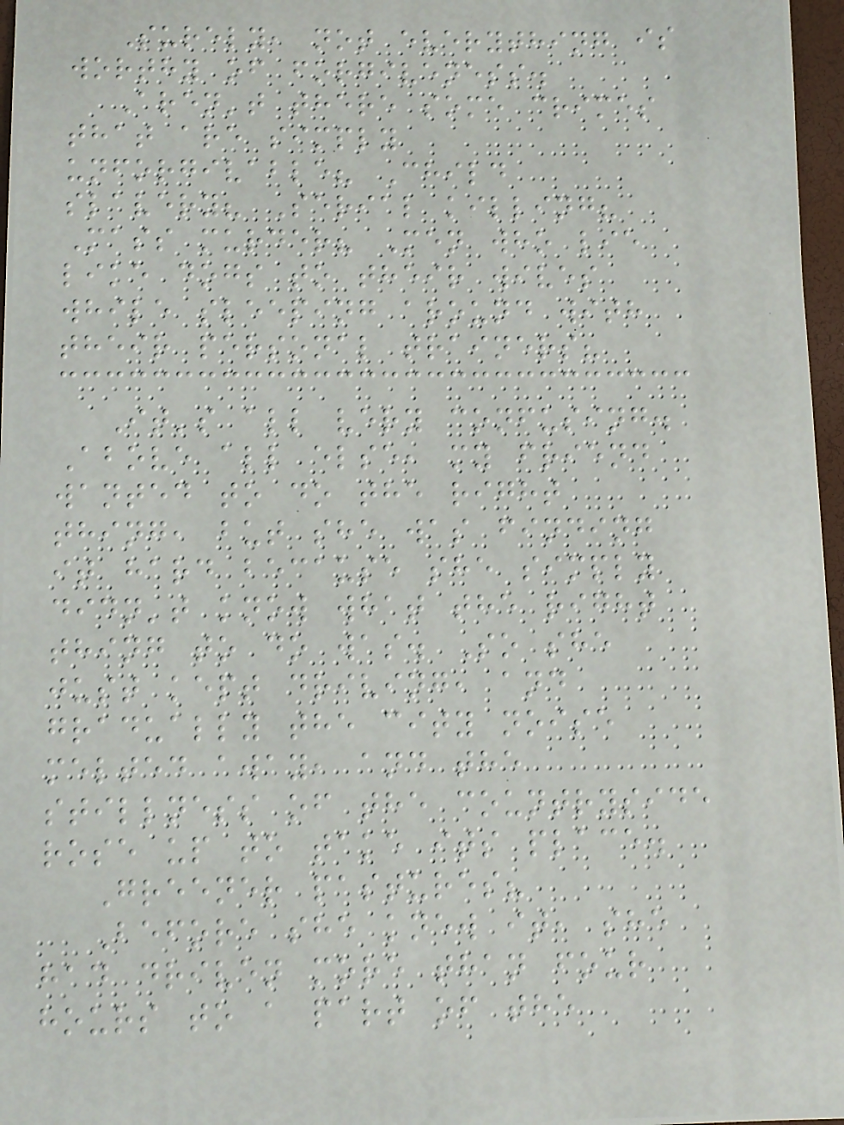Surely, not everything is
worthy of forgiveness.
Aren't there some crimes
that are simply
unforgivable? Child
slavery? Serial killing?
Mass murder? Men who lie
like dogs to their wives
while sleeping around with
their personal trainers?
It's all very confusing.
Above all else, my friend
wanted to do the right
thing, but she was finding
it hard because she simply
didn't know what the right
thing to do was. So she
just kept driving, and
gradually the city noise
melted away, and the
stillness of the countryside
rose up to take its place.
Greener pastures?
Before she knew it, she
had driven more than four
hours to a part of the
